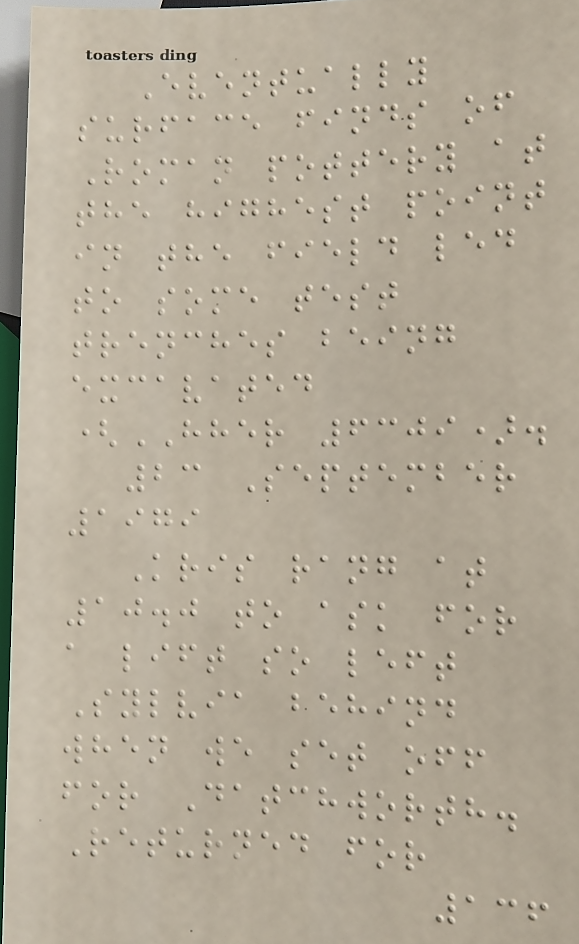Eventually
surface finds of
Roman pottery at
the highest point
in the field led
to some test
trenches being
excavated
(HHER 6309).
23 September
1979
Kris rang at
10.0 to ask for
a lift so left
Sylvia behind
when we set off
for Datchworth.
Returned for
136
